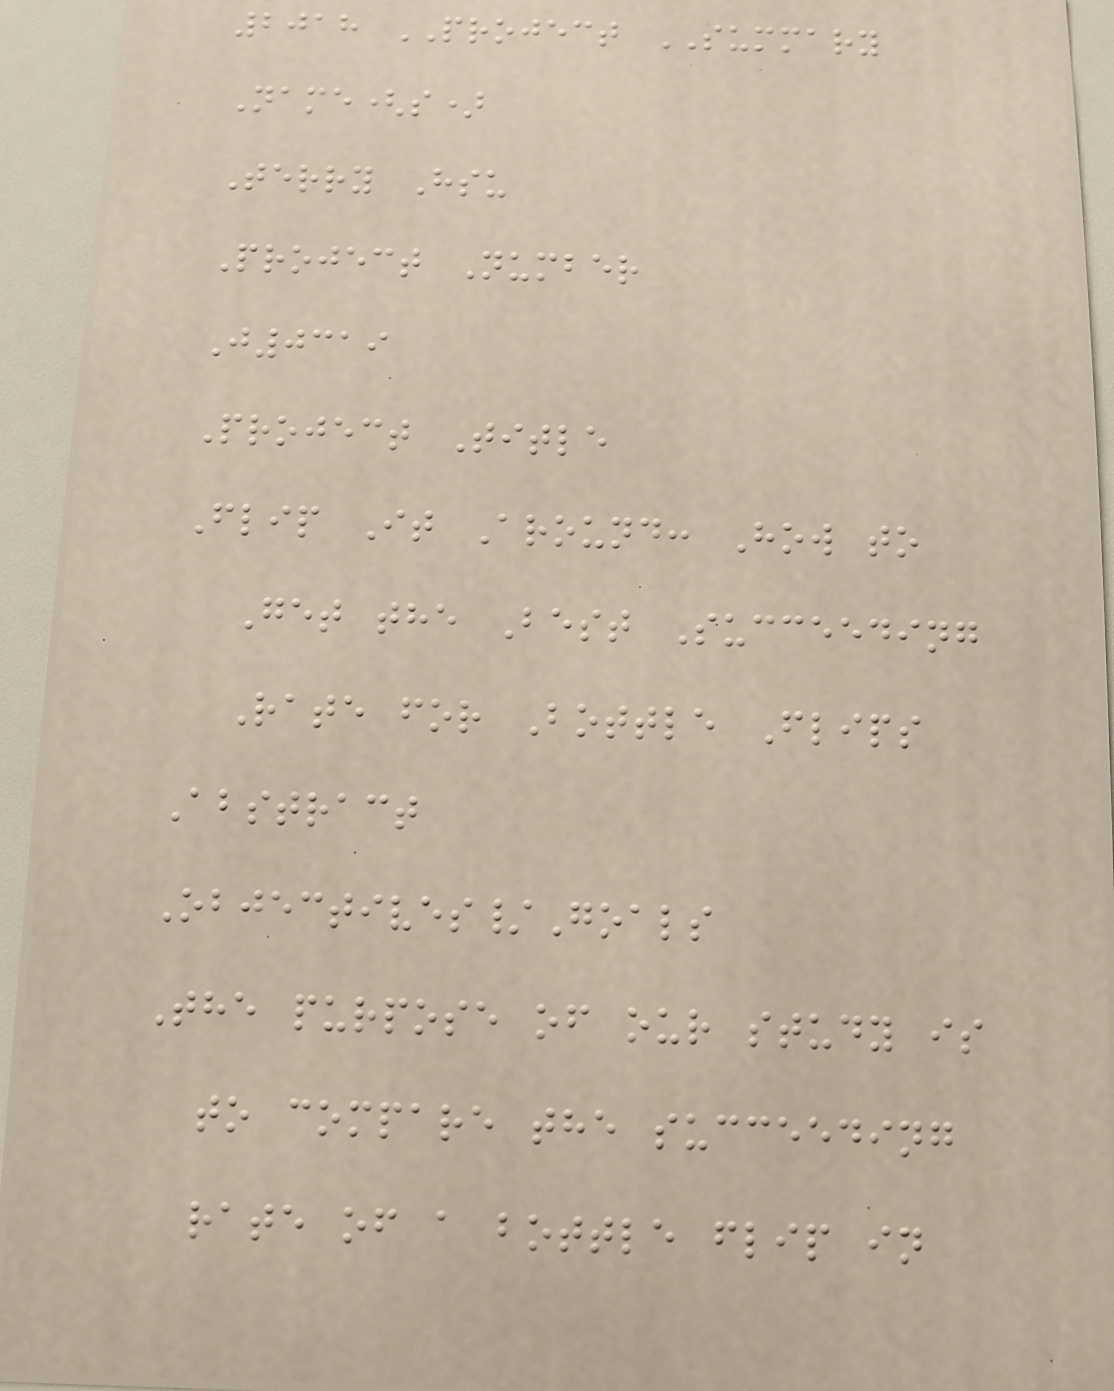2018 PROJECT SUMMARY
Name(s)
Terry Hsu
Project Number
J0319
Project Title
Flip It Around: How to
Get the Best Succeeding
Rate for Bottle Flips
Abstract
Objectives/Goals
The purpose of our study is
to compare the succeeding
rate of a bottle flip in
